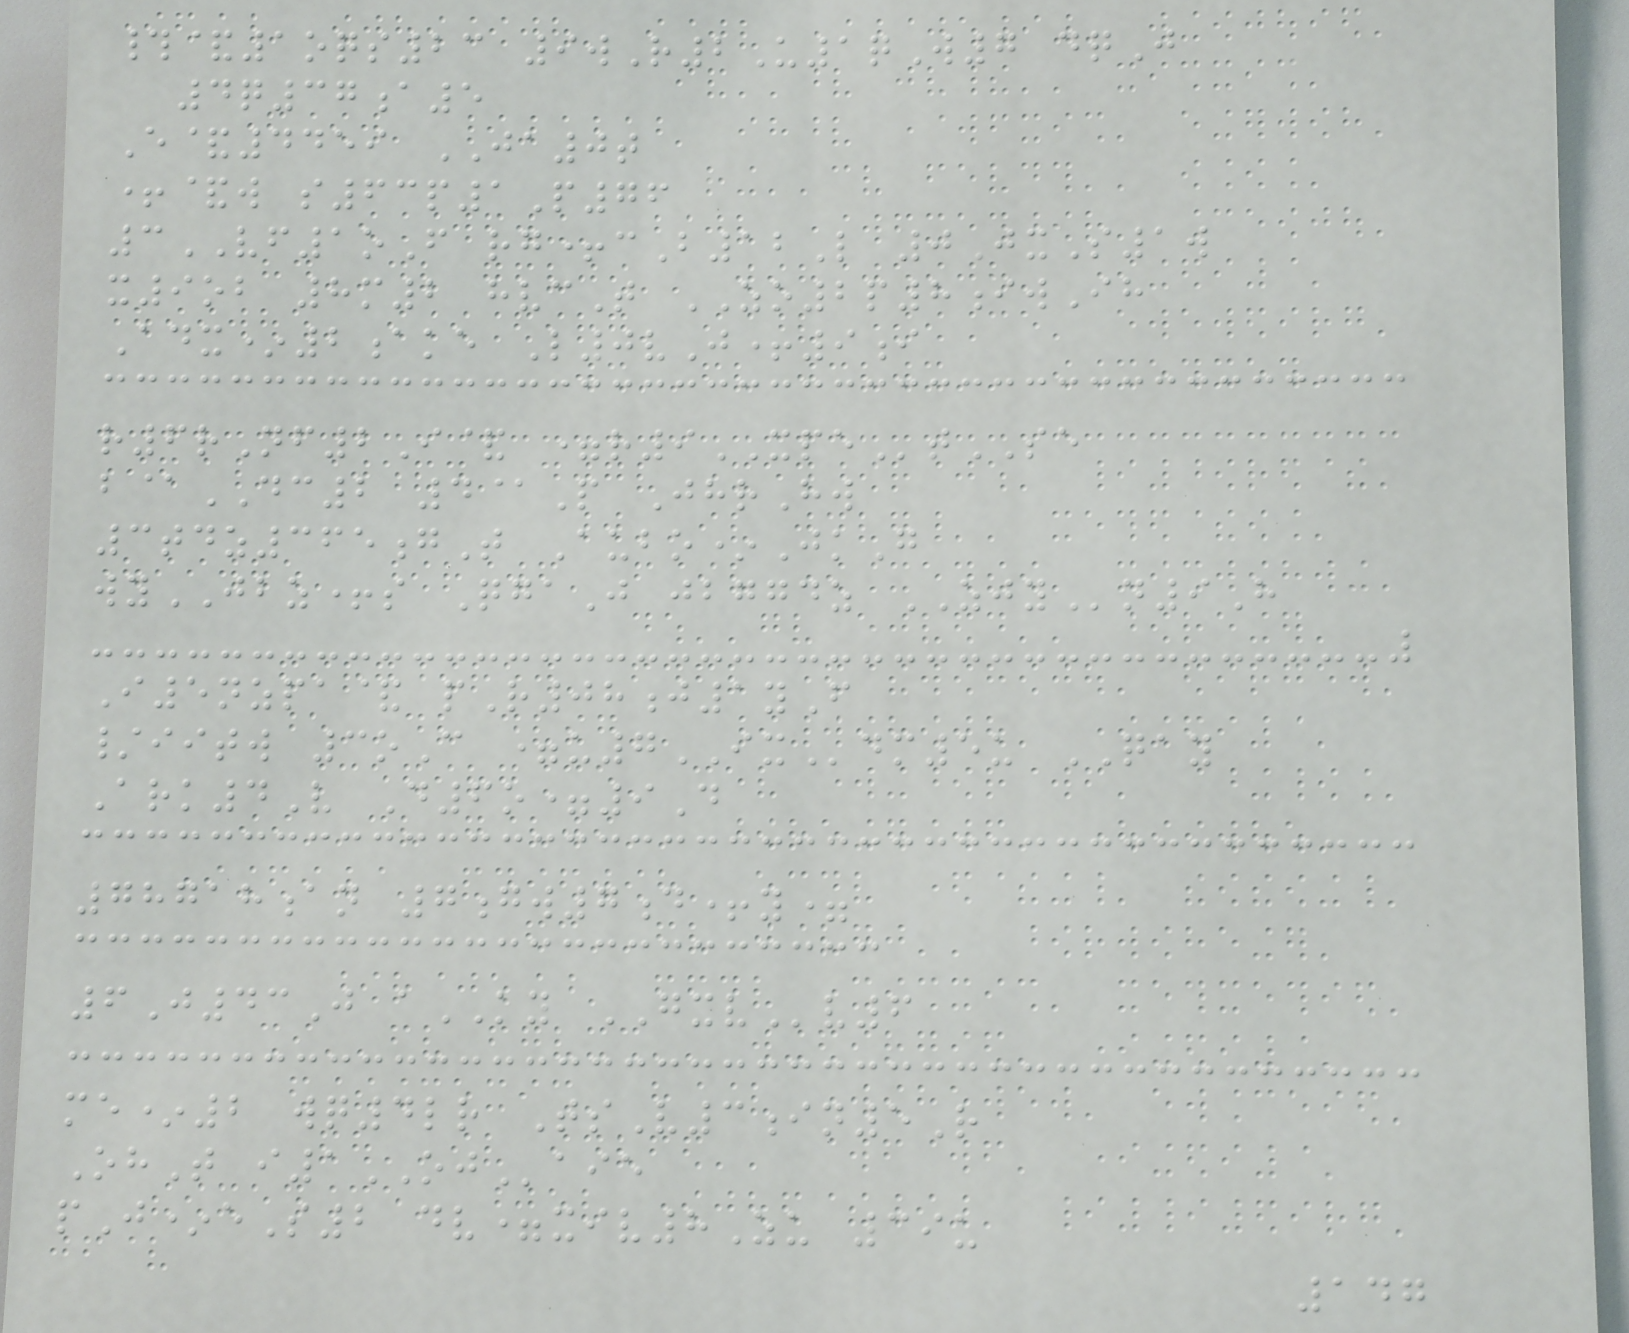#&1oqs23 9wR2U1qW7 dqJ
4q37a5
E&4459 JA0t
+&w s63p1P76
3VF1oF rg+cB12L 0JxS1w
x9ob 8m2 hvcT ZO2p8iwIh
Adx*2ake L0vJ+9i
r6rNf2I& =r9XPEtSE
b@DC2 4@P JhrHw
3tdz365gT Aubo*JkG
wyJBZ+s QgaJ jbggdz ZJYn9H
I5nzpa& pR08j1yF
/iitw 3oC =u7IXdm5u QAY
Ark4V D6o=9D
78718an 7gw7d+y=
6J43J aKY GXVv6
me*2 wq4lr TsV3in5R
OhT i1OJaie
pJ*eS2 dv=xiv8Zu 39u
147
